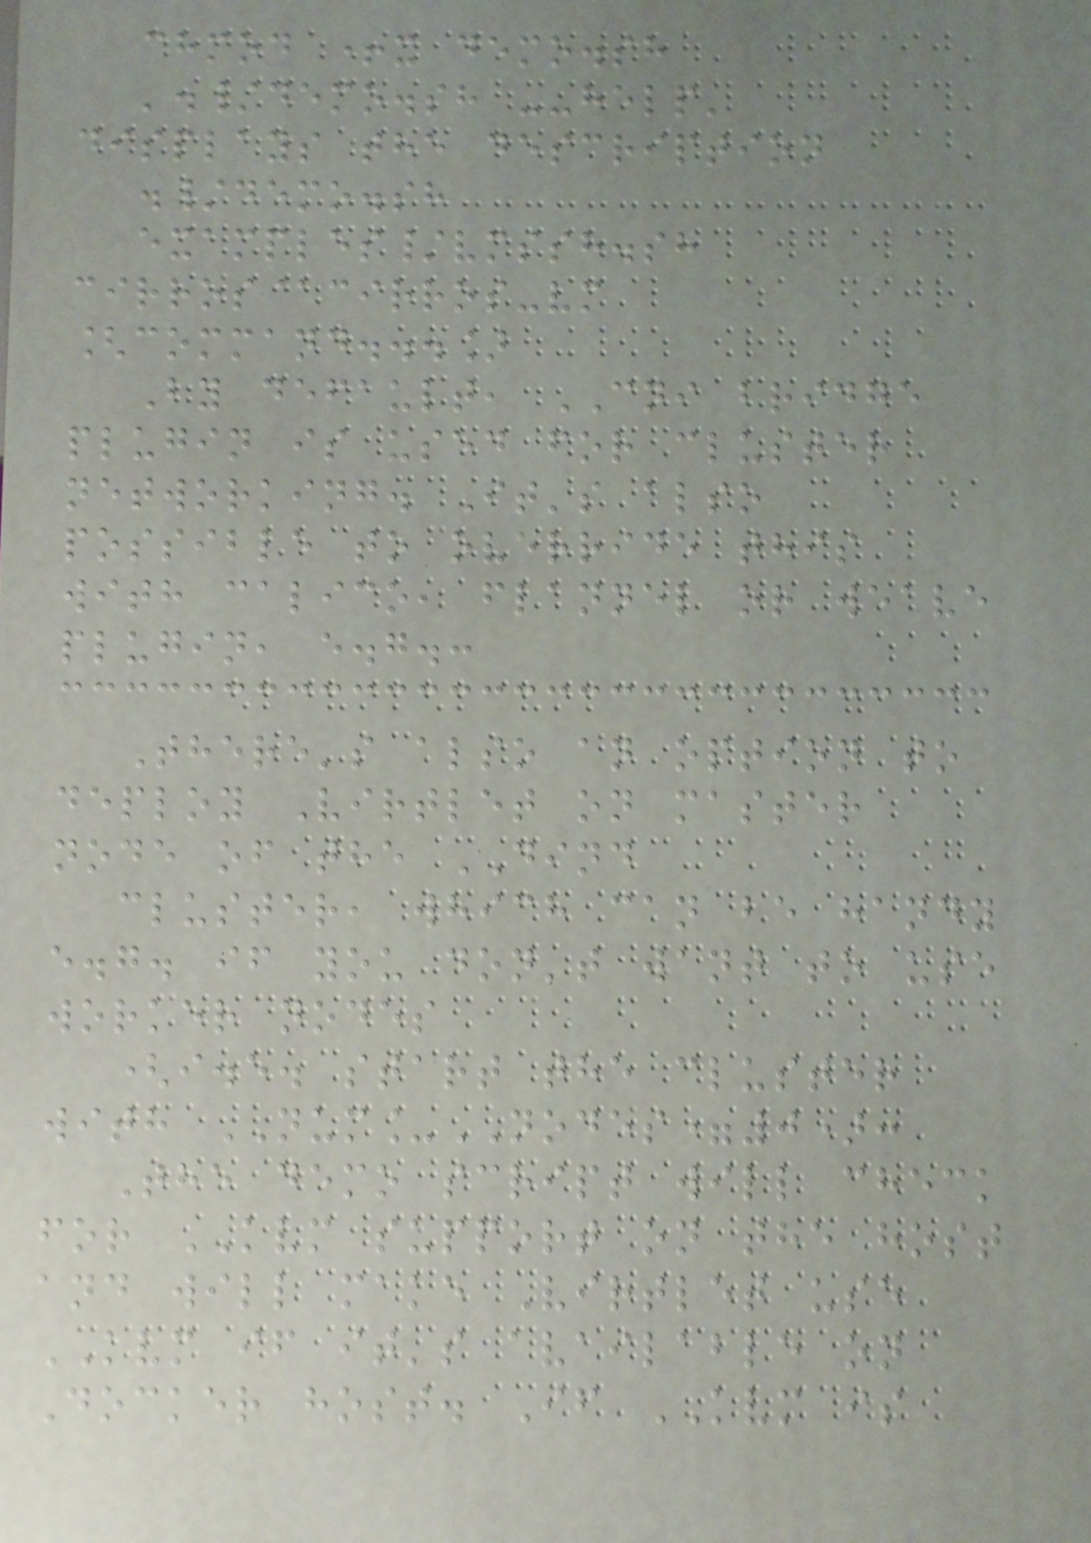chmod +x demo.sh
'./demo.sh --help'
displays the description
./demo.sh
examples/vmssh.sh
cirros@cirros-vm
[command...]
By default, CNI bridge
plugin is used for cluster
networking. It's also
possible to override this
with calico, flannel or weave
plugin, e.g.:
There's also an option to
deploy Virtlet on master
node of the DIND
cluster, which can be handy
e.g. if you don't want to use
worker nodes
(i.e. start the cluster
with NUM_NODES=0):
The demo script will check
for KVM support on the host
and will make Virtlet use
KVM if it's available on
Docker host. If KVM is
